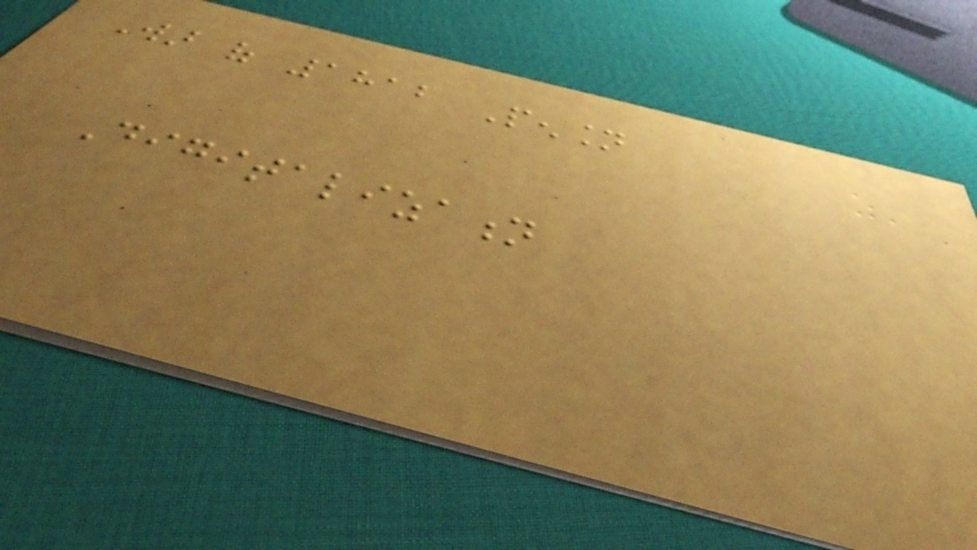War of 1812 Pension
Digitalization
